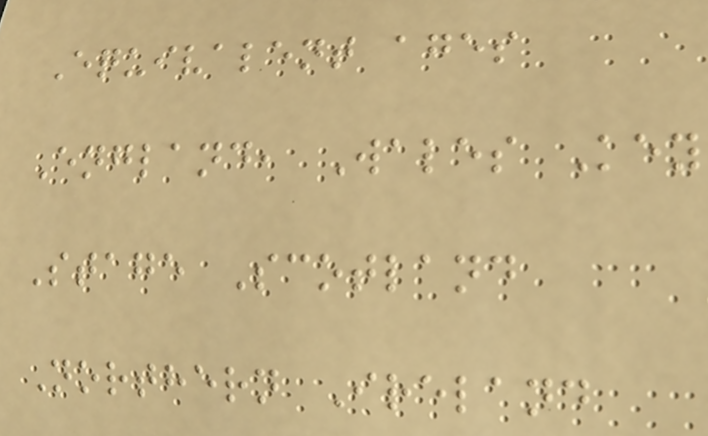Equivalent ages
England, Wales Key
Stage Scotland
Northern Ireland
